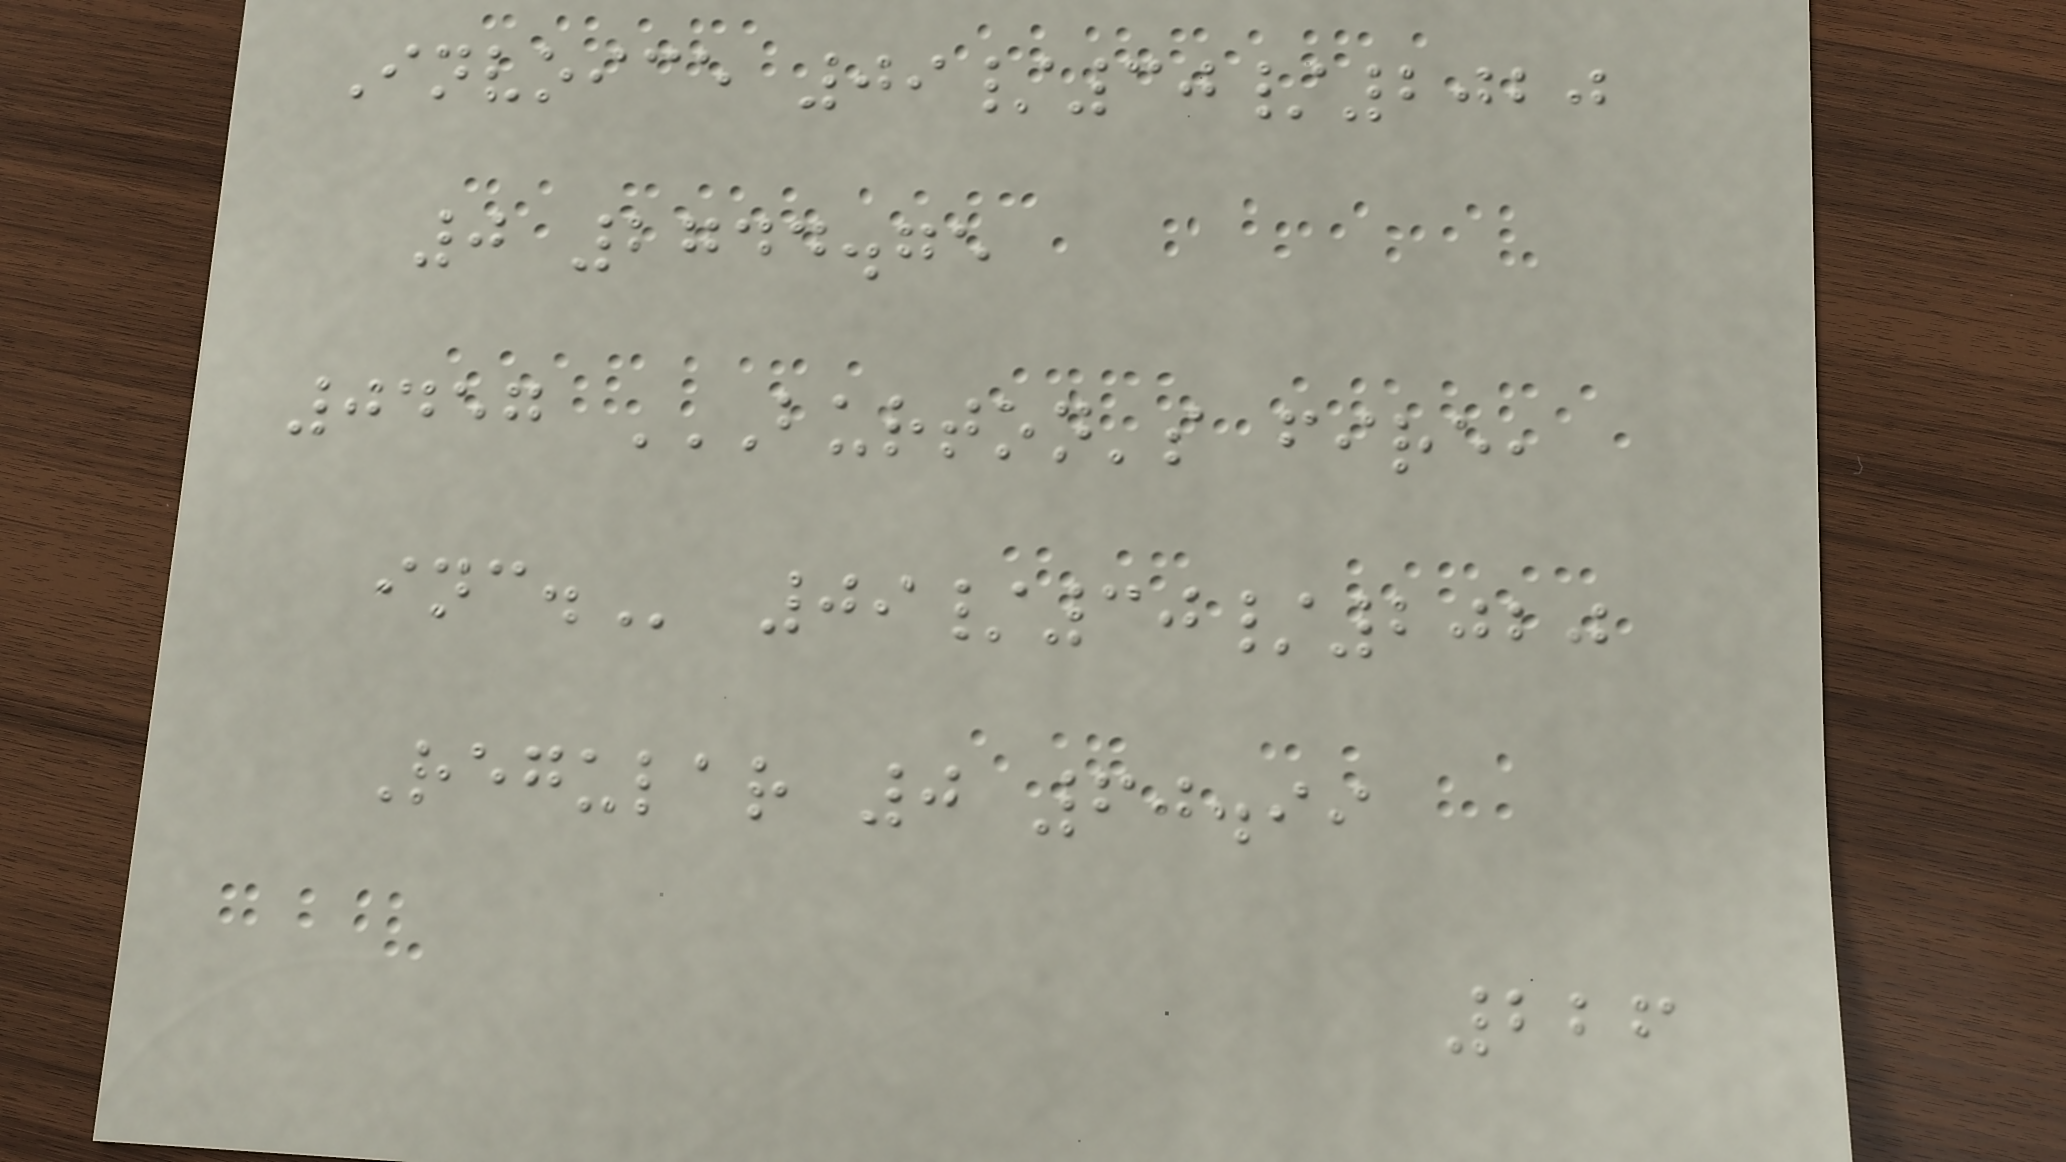Invoice 09/30/2020
0 2744.75
0457 BURTON'S FIRE,
INC. 09/30/2020
Regular 0 60.99
226
